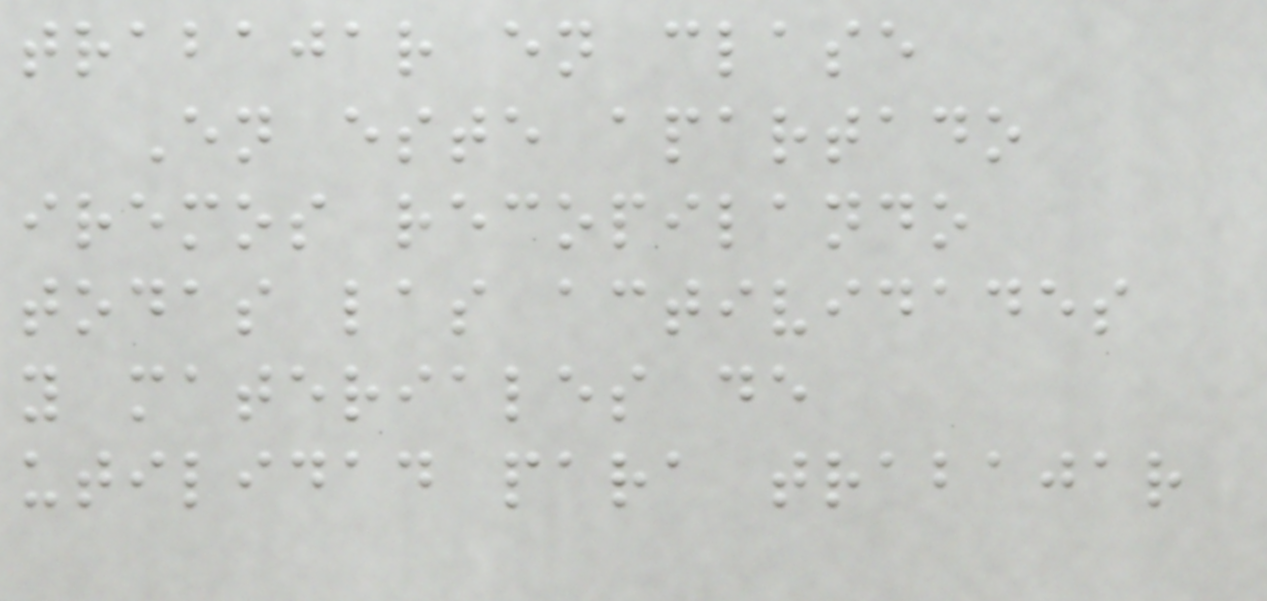trabajar en clase
En este apartado
iremos recopilando
todas las actividades
y materiales de
utilidad para trabajar
